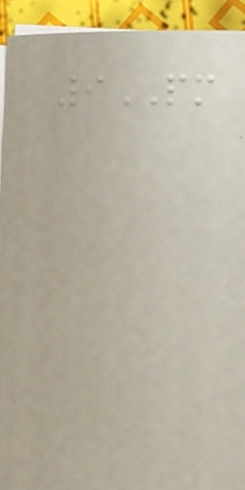9PM
